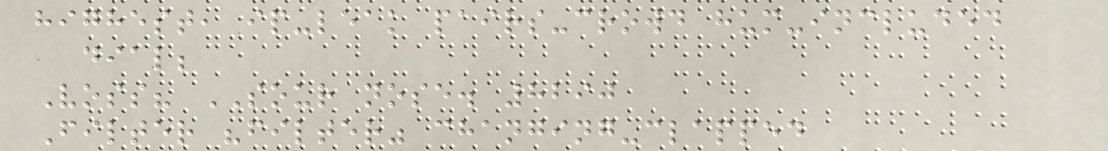highest, ip-leak pairs-crowd hum-included
dial;
Voss? SOUR nose. 8290
Filter "filter" changing-clapped
